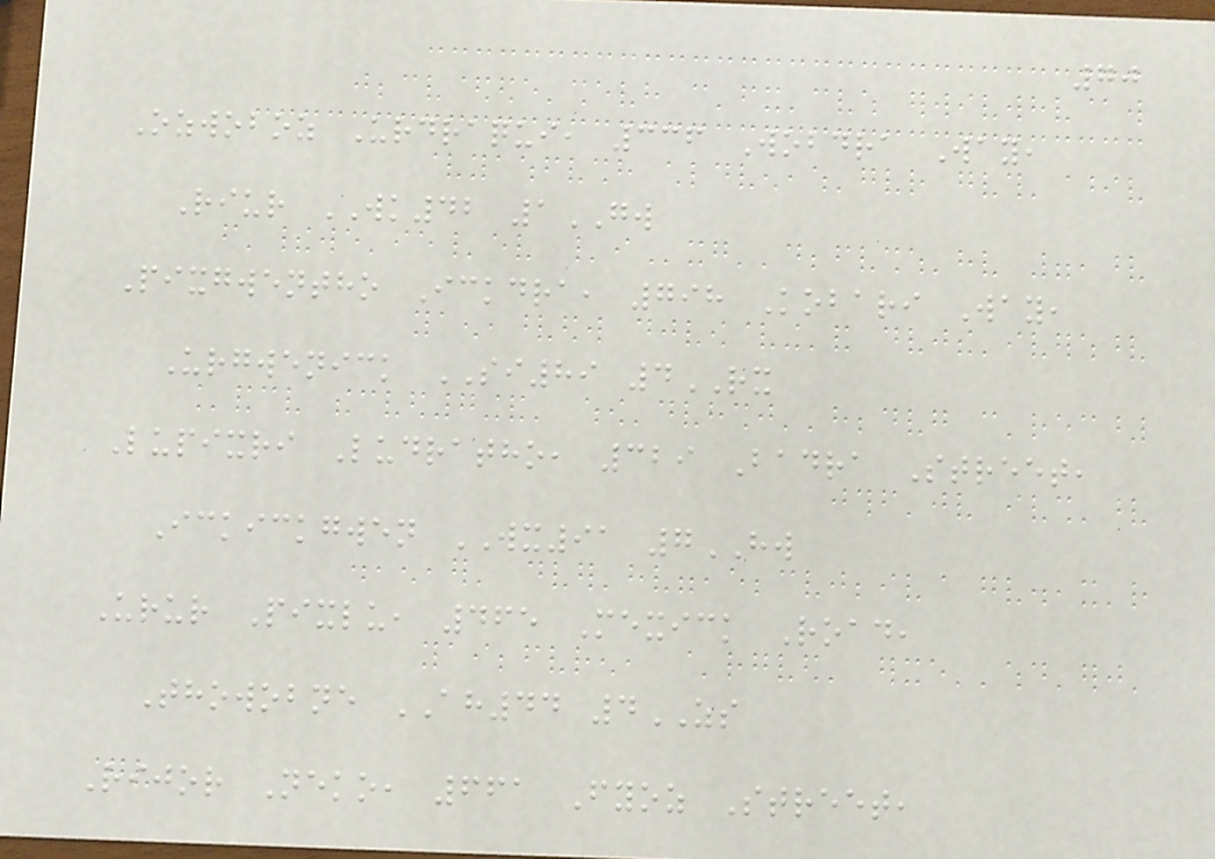70
Ozwoboz Urdraqui, 336 Wobdra Way,
Riur WK42 1GW
Pixgwentho Ickdra, 798 Kobari Way,
Urgwenick SI89 4RX
Lupixri Ludratho, 329 Badra Street,
Ickickgwen WX91 7HW
Urur Pixlu, 465 Mexick Road,
Thowobne AH44 4ZS
Rijor Neko, 661 Fyoz Street,
